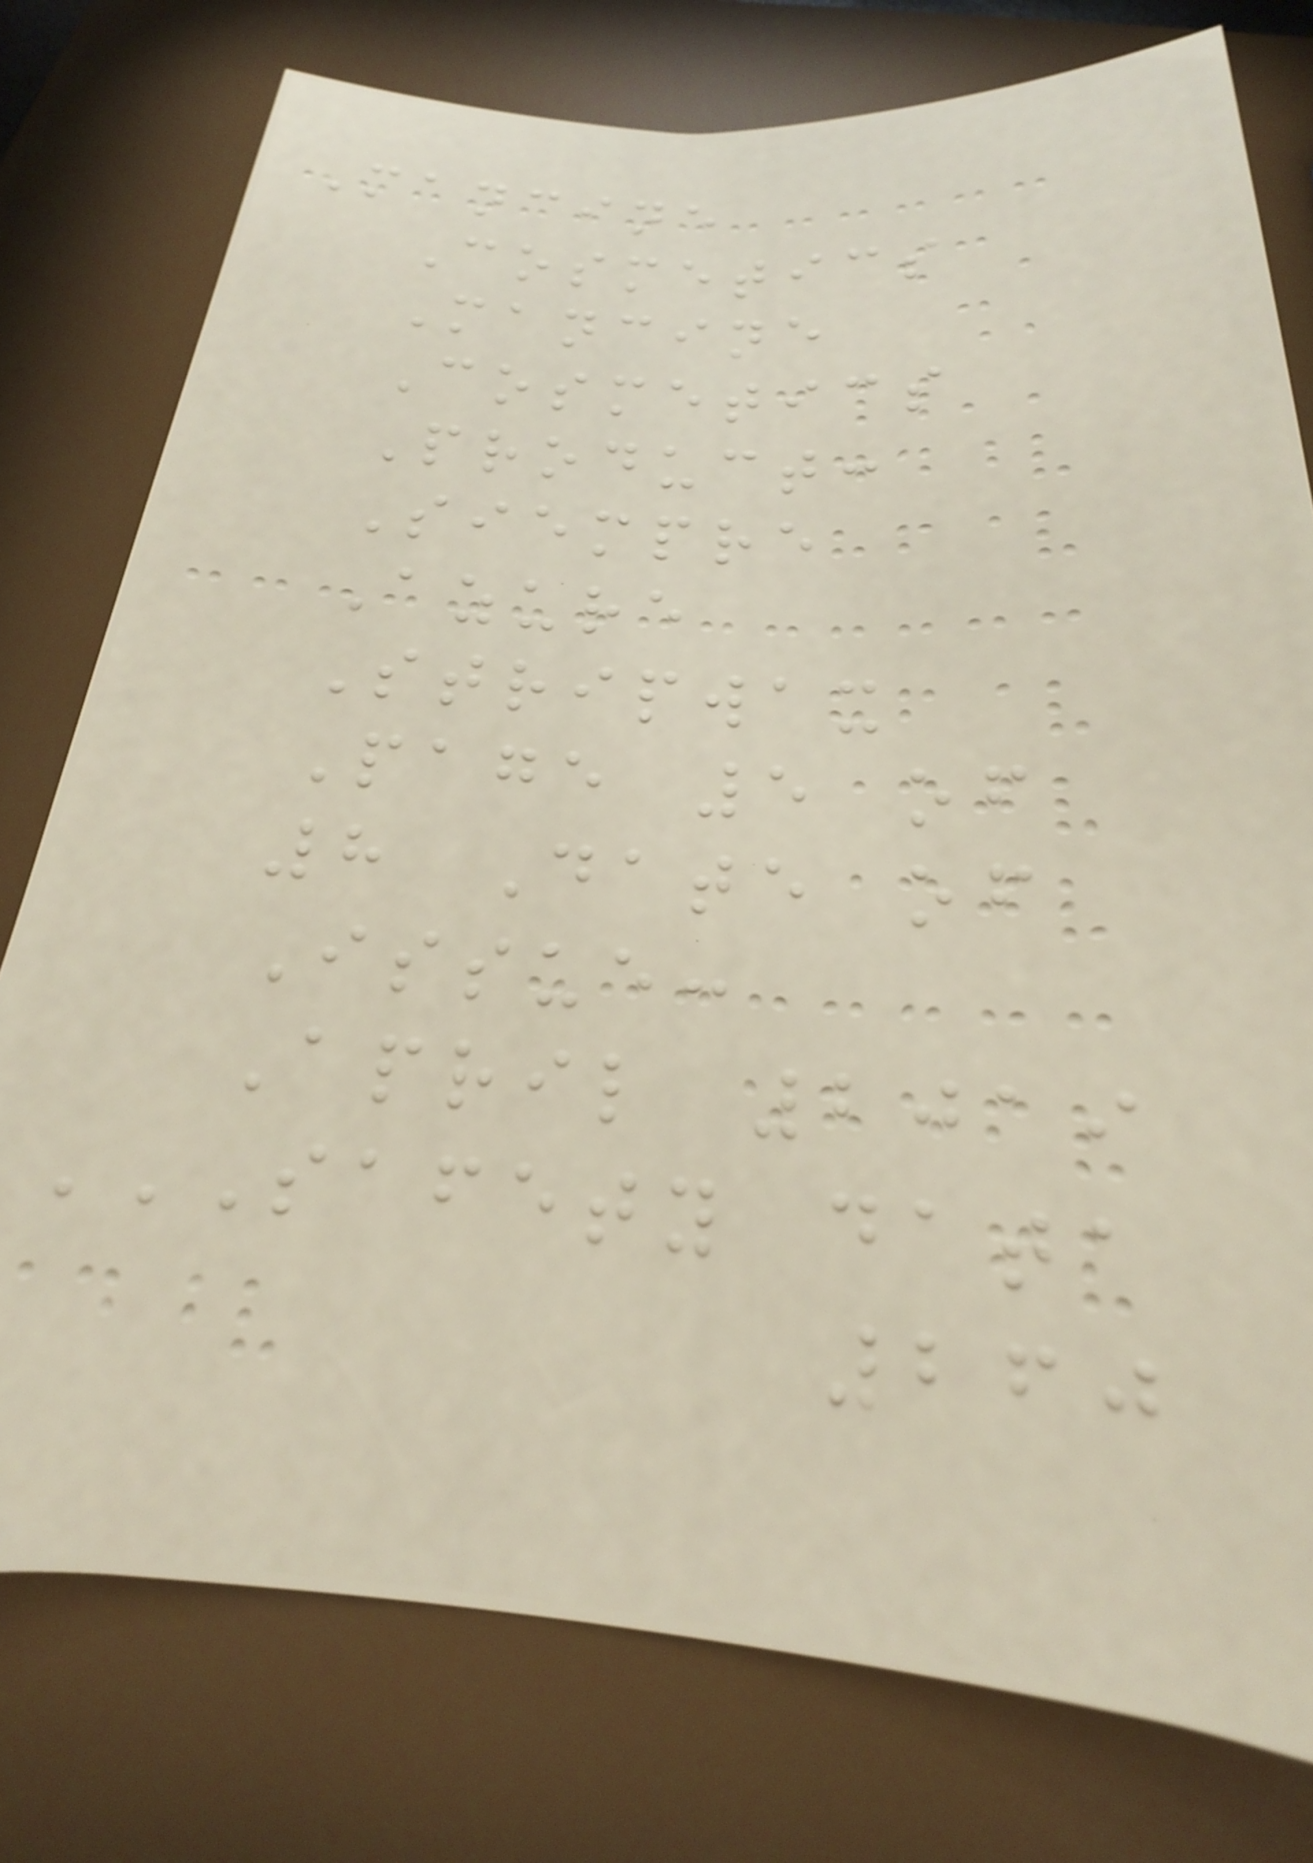Mancine
Cosmetics
Mancine
Cosmetics
Product:
Siempre
Azure
Stripwax
Page 5 of
8 Date of
Issue:
April 2019
SAFETY DATA
260
